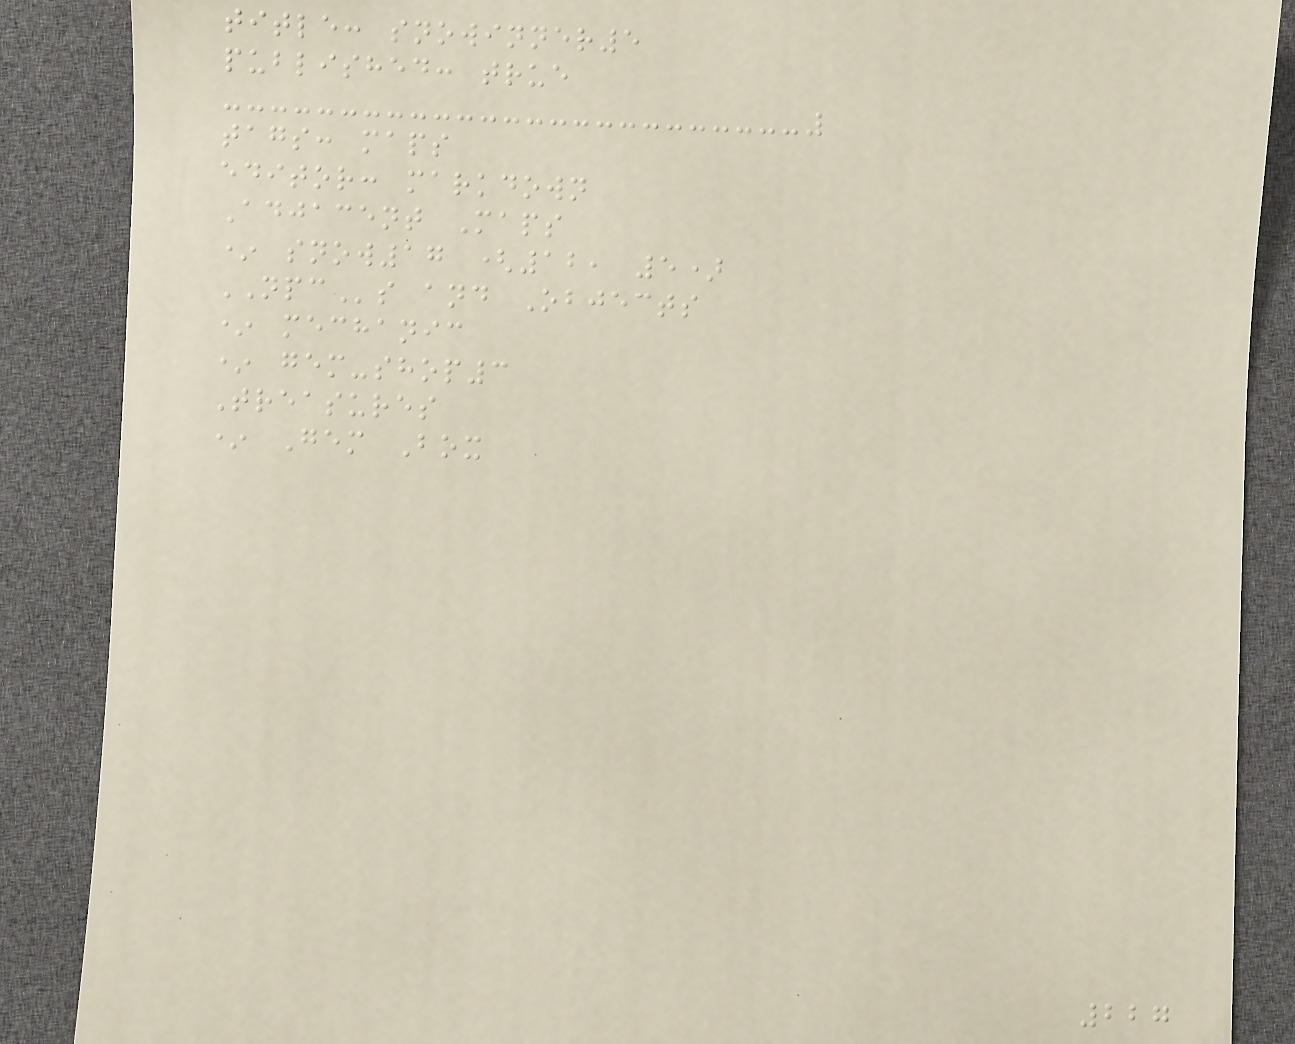title: snowinner5
published: true
tags: maps
editor: markdown
Adjacent Maps
* snow17 (12, 5)
NPCs and Objects
* mechanic
* gem-shop3
Treasures
* Gem Box
227
